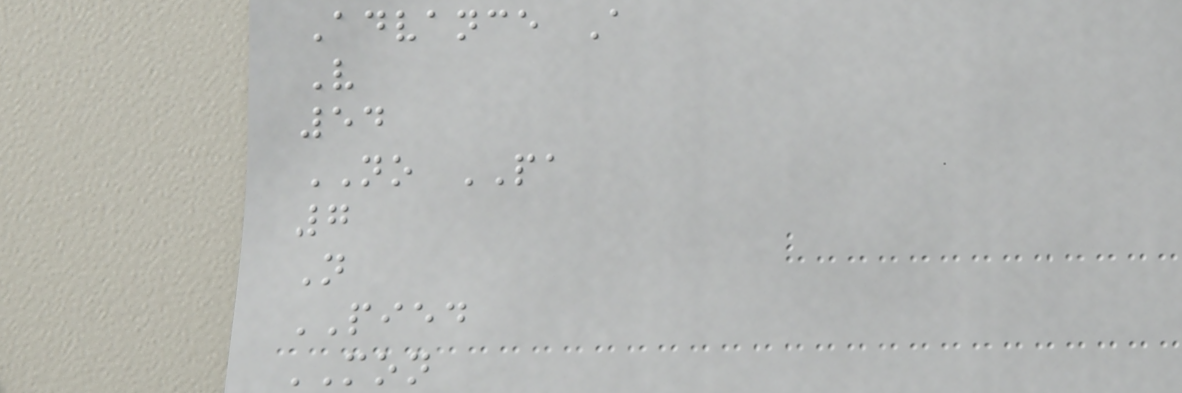Advance A
V
54
NO PA
7
N
PIED
MON
